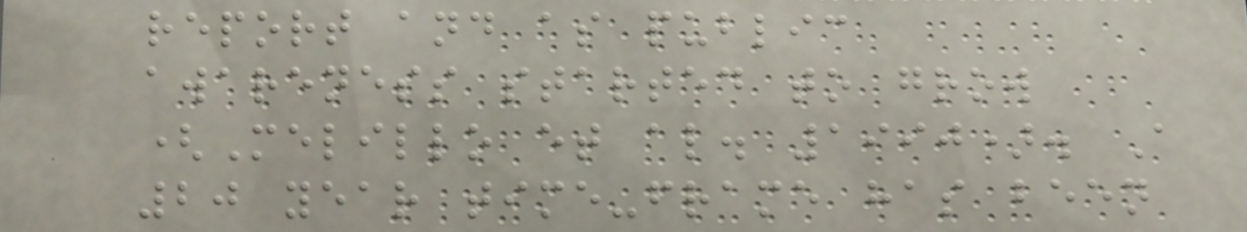report and as public
awareness started to grow
(Melillo et al. 1990). A
20 year time-frame has been
